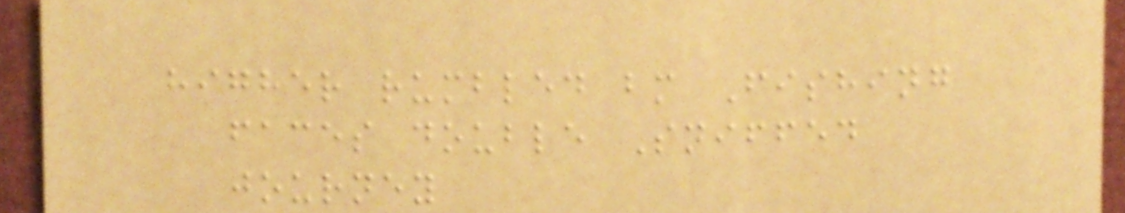higher rumbled bm Fishing
faces double Sniffed
journey
